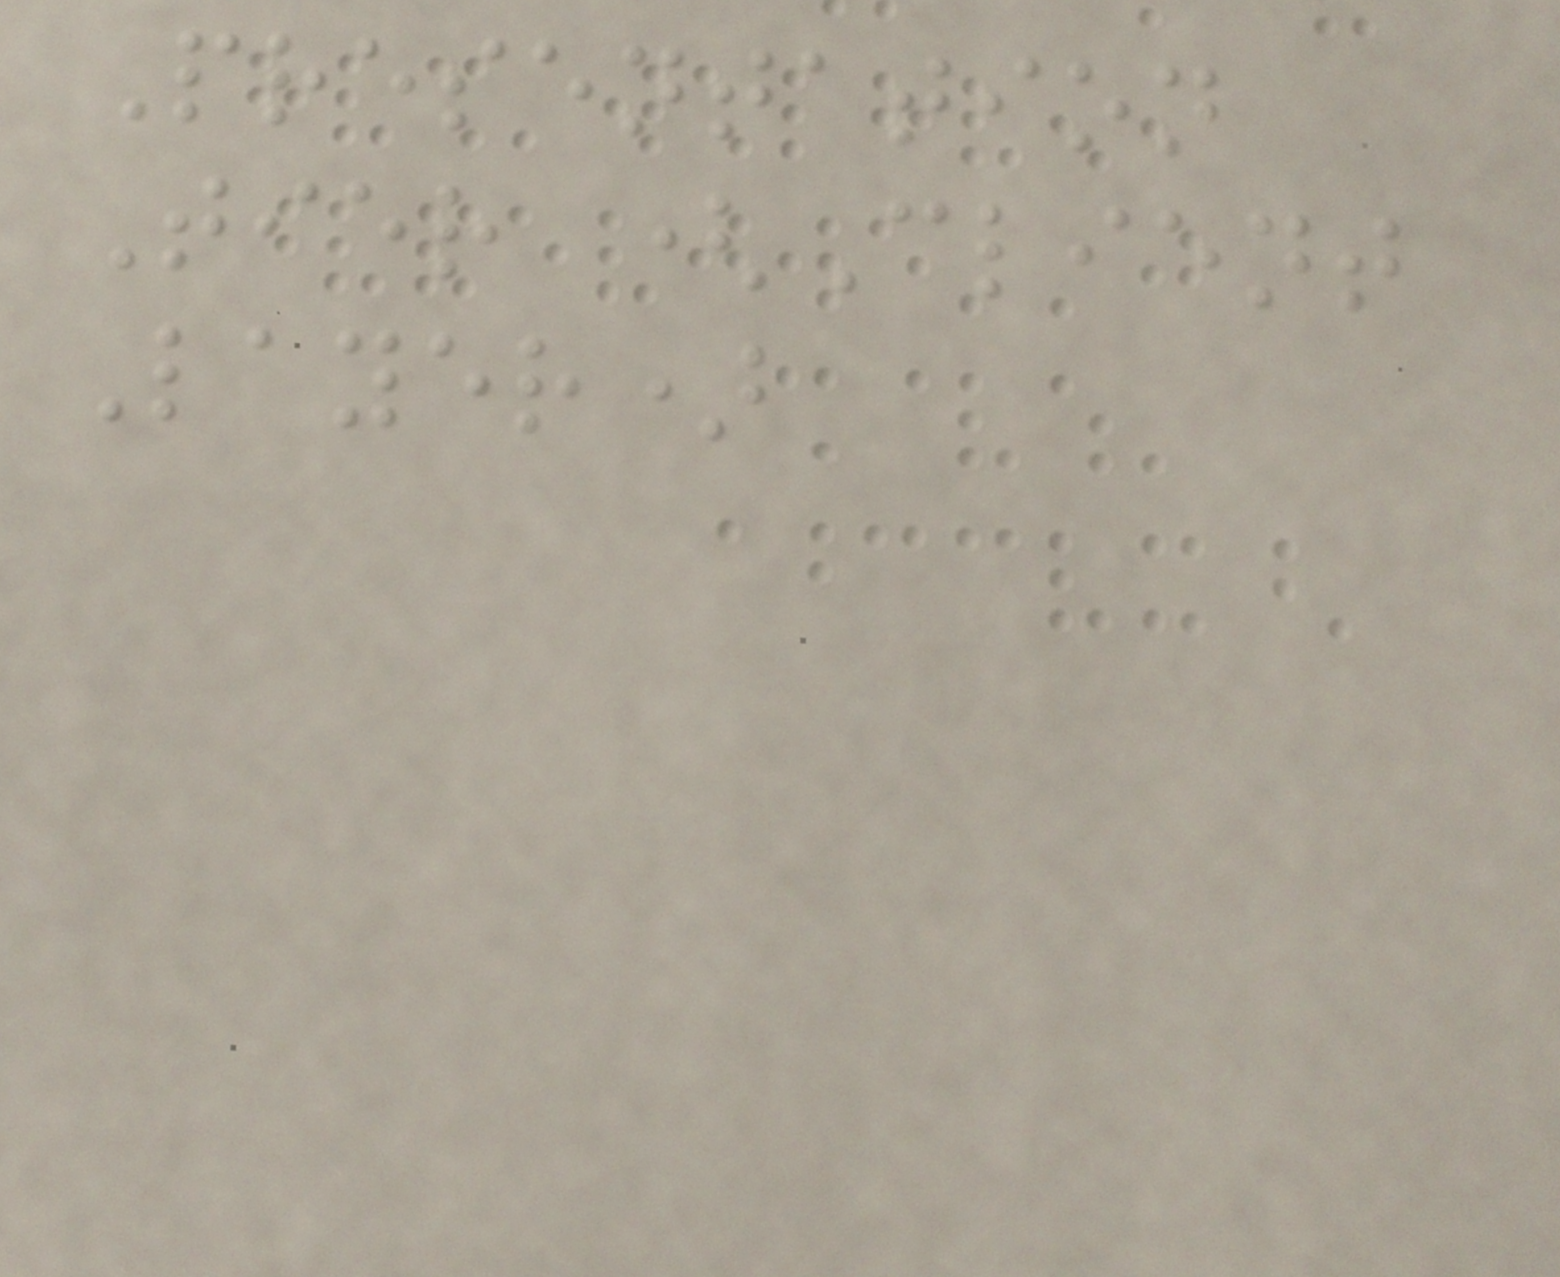Presentation
Tier (Client
Layer)
